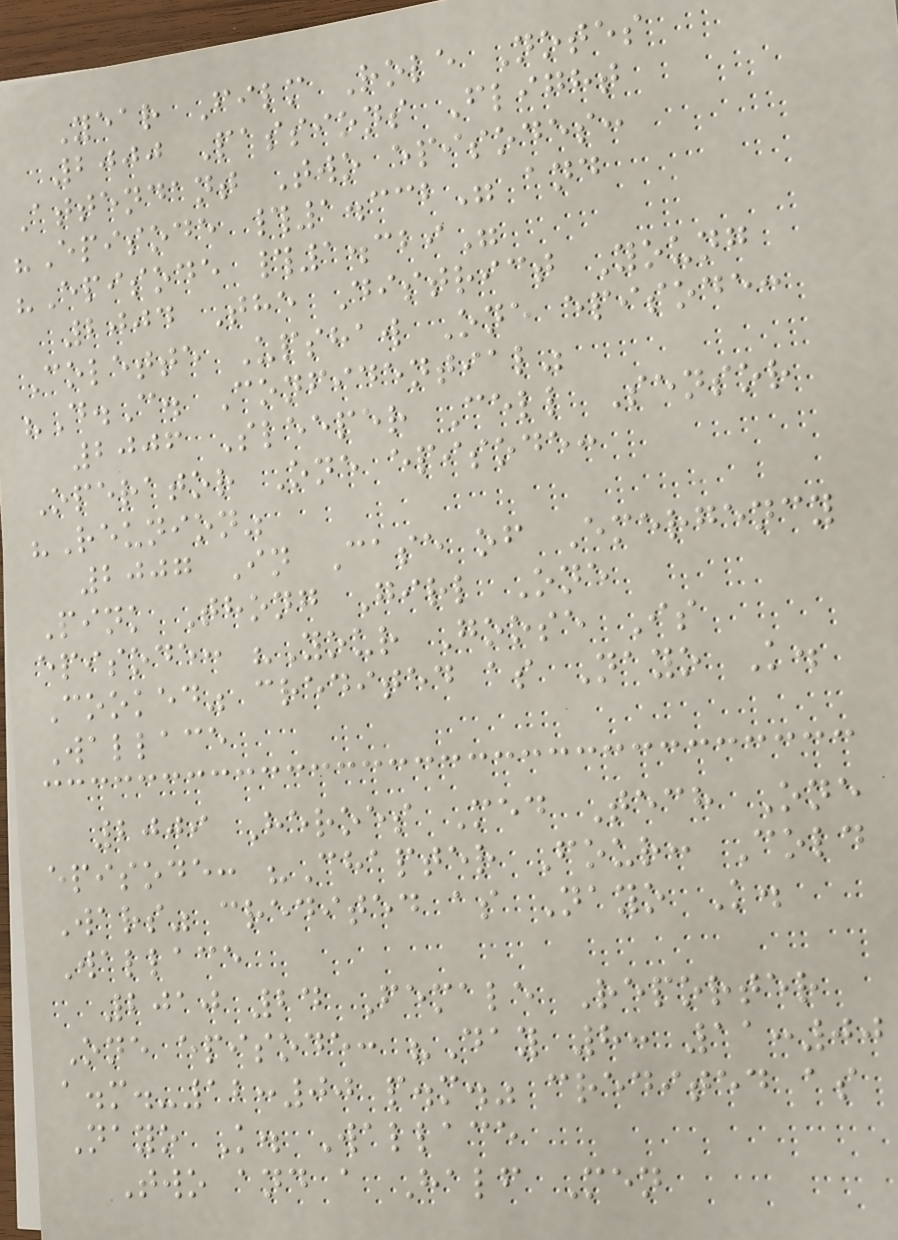Year Film Role Notes
2000 Passions Flight
Attendant Two episodes:
"Episode #1.332" and
"Episode #1.329"
2004 The District Young
Colette Upshaw One episode:
"D.C. Confidential"
2006 Sleeper Cell Sensor
Operator One episode:
"Reunion"
2007 In Case of Emergency
Pink Thong Girl One
episode: "Your Goose Is
Cooked" credited as Nayo K.
Wallace
2009 Heroes Med Tech One
episode: "Chapter Four: Cold
Wars" credited as Nayo K.
Wallace
2010 24 Female Reporter
One episode: "Day 8: 11:00
a.m.-12:00 p.m." credited as
Nayo K. Wallace
Two and a Half Men
